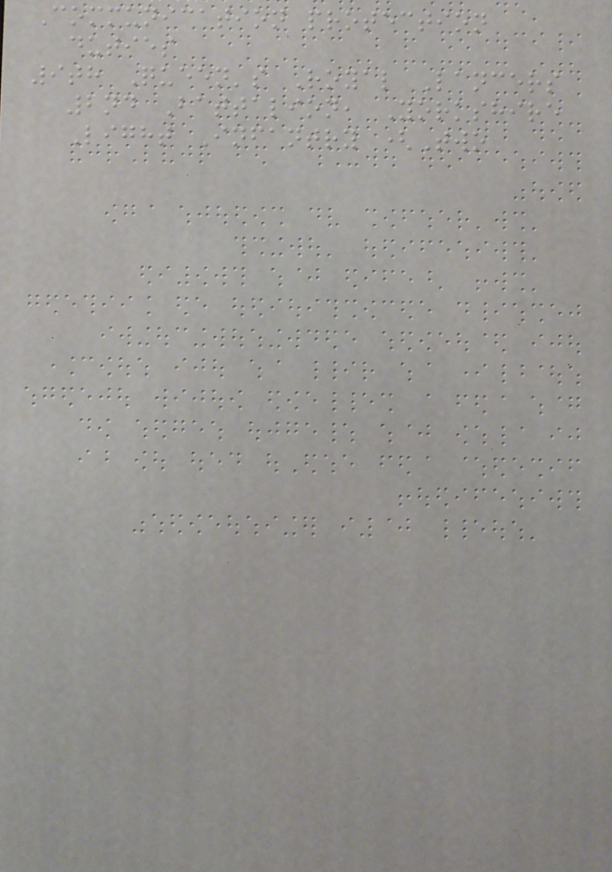Communication protection
duties
9th Queen's Royal Lancers
2nd Battalion, Yorkshire
Light Infantry (Two
